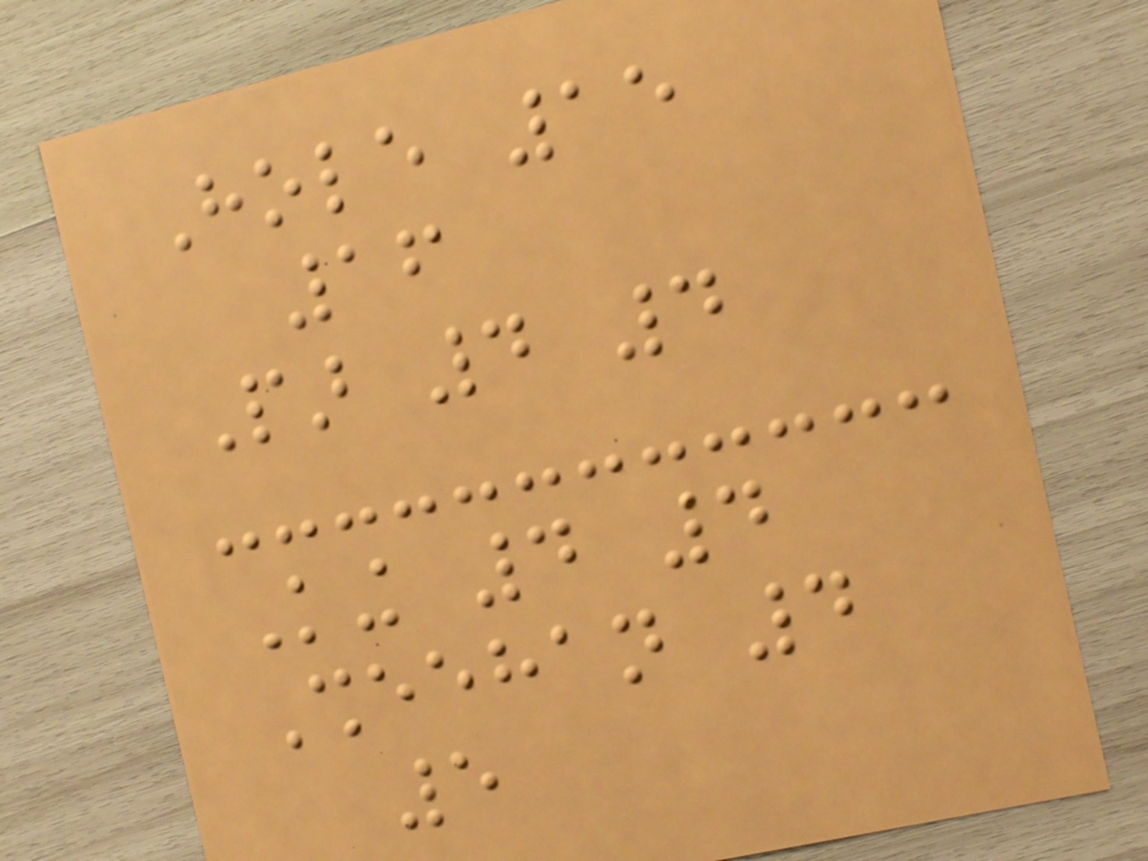Hole 15
16
Par 4 4
King 4 4
Sheehan 4
5
